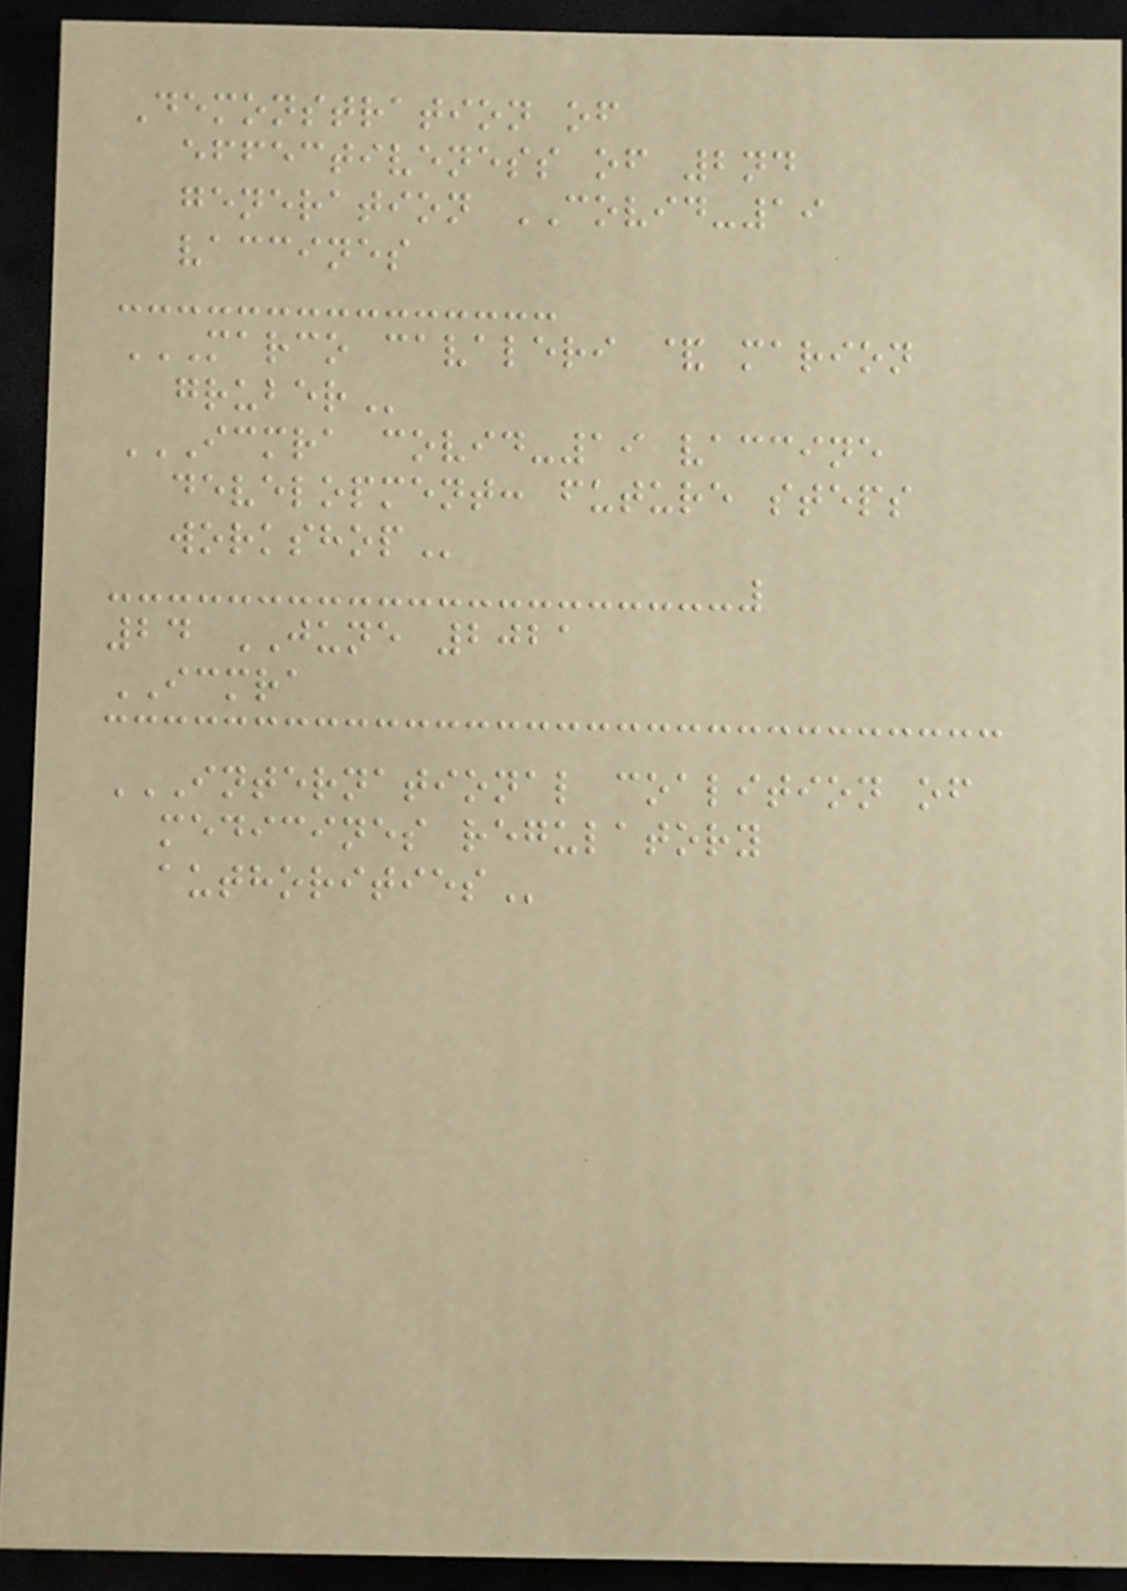Demonstration of
effectiveness of 2nd
generation COVID-19
vaccines
MARCO CAVALERI & MARION
GRUBER
ICMRA COVID-19 VACCINE
DEVELOPMENT: FUTURE STEPS
WORKSHOP
24 JUNE 2021
ICMRA
INTERNATIONAL COALITION OF
MEDICINES REGULATORY
AUTHORITIES
